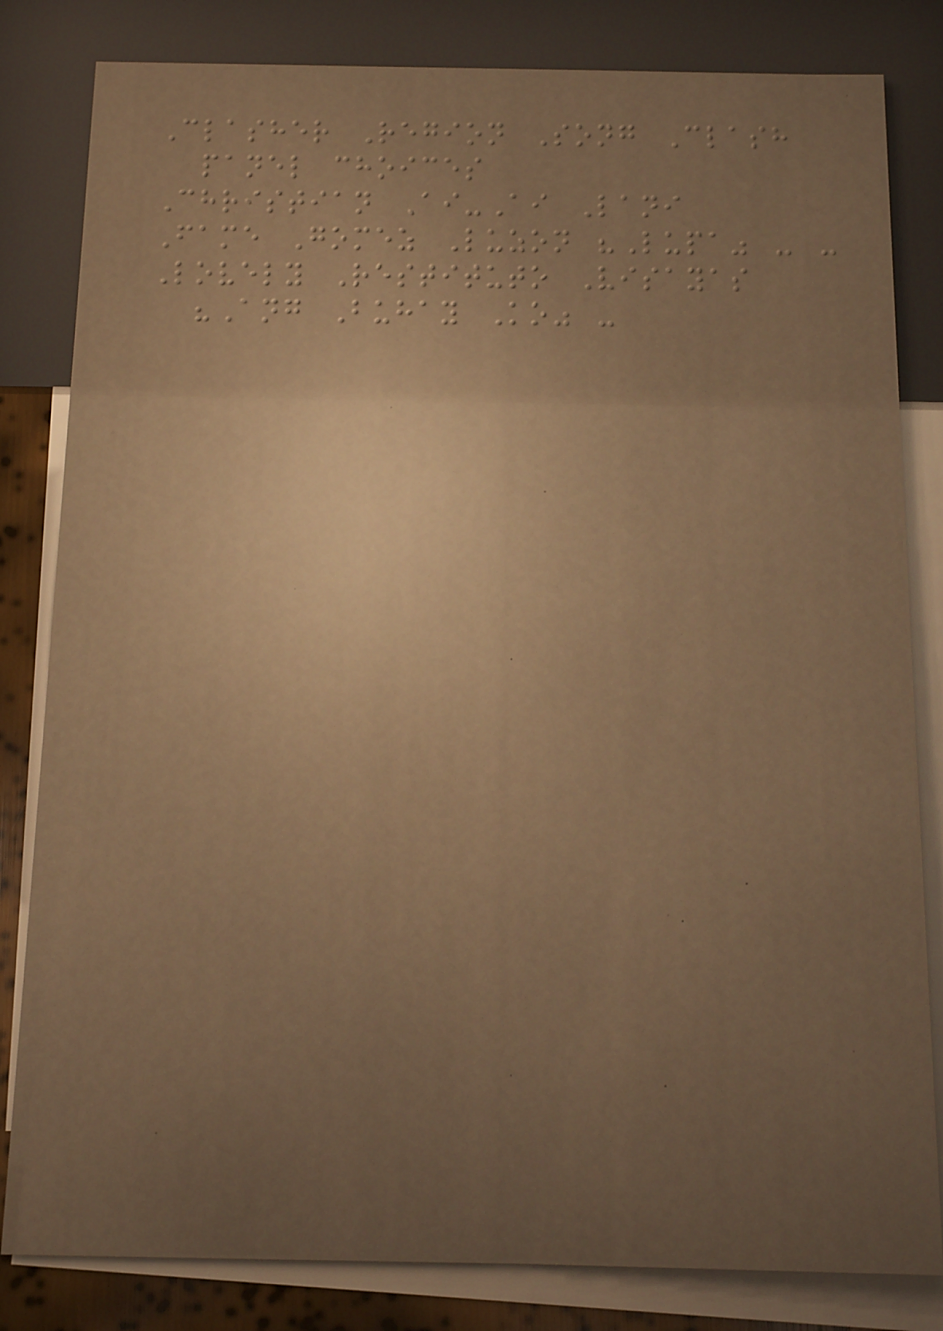Clasher Region Song Clash
panel choices
Christian Ai-Ai Lani
Fame Gomez Luzon "Lupa" - -
Lovely Restituto Visayas
"Ang Buhay Ko" -
